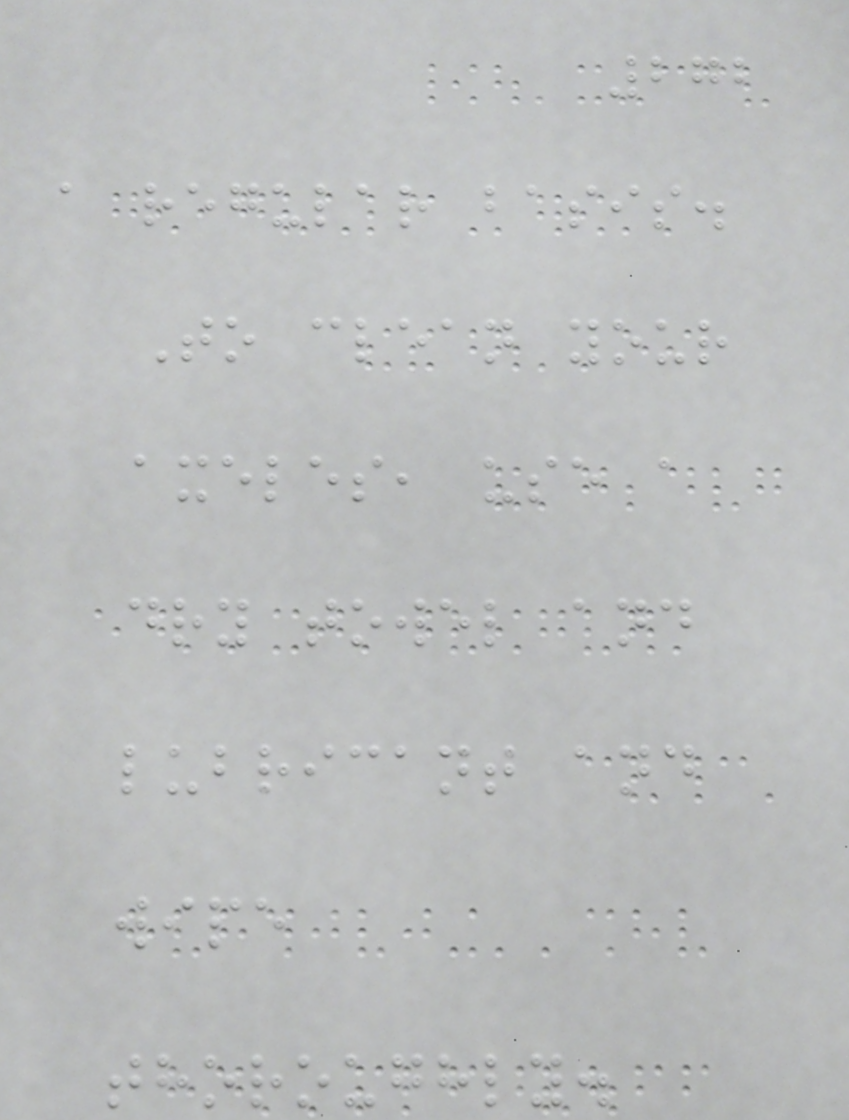272
a regular basis.
To clean your
axeles, use a
dry towel and
lubricant and
wipe
thoroughly.
